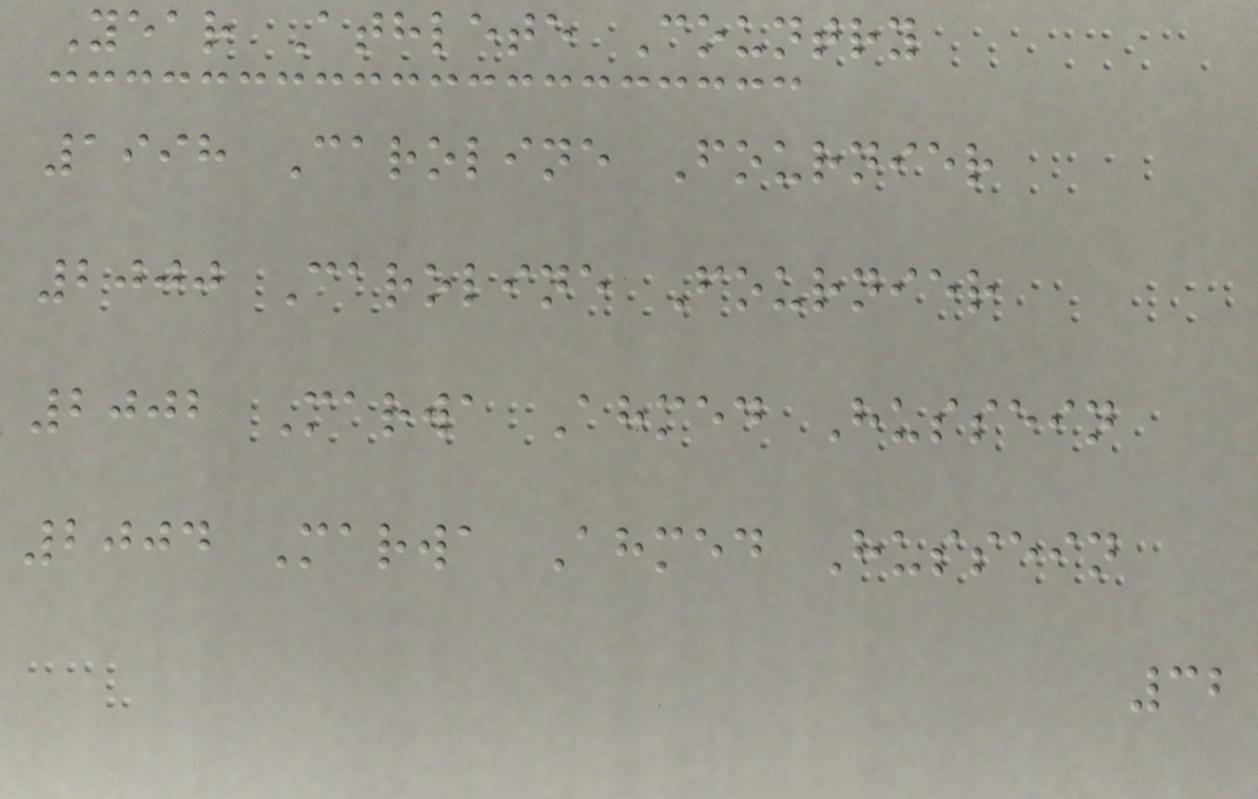Year Athlete Country
1998 Caroline Fournier
2000 Caroline Fournier
2002 Marwa Ahmed Hussein
2004 Marwa Ahmed Hussein
32
